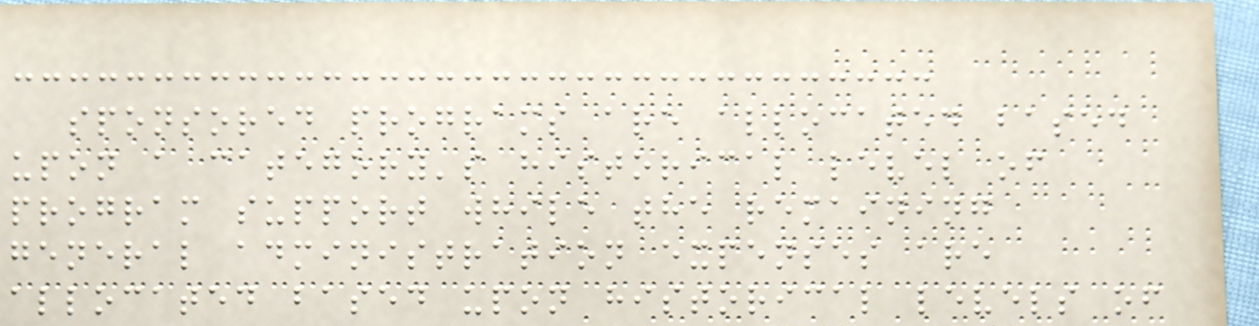sponsored programs are allocated based
upon a category's historical level of
program support while the remaining
general administration expenses are
allocated based upon historical levels of
